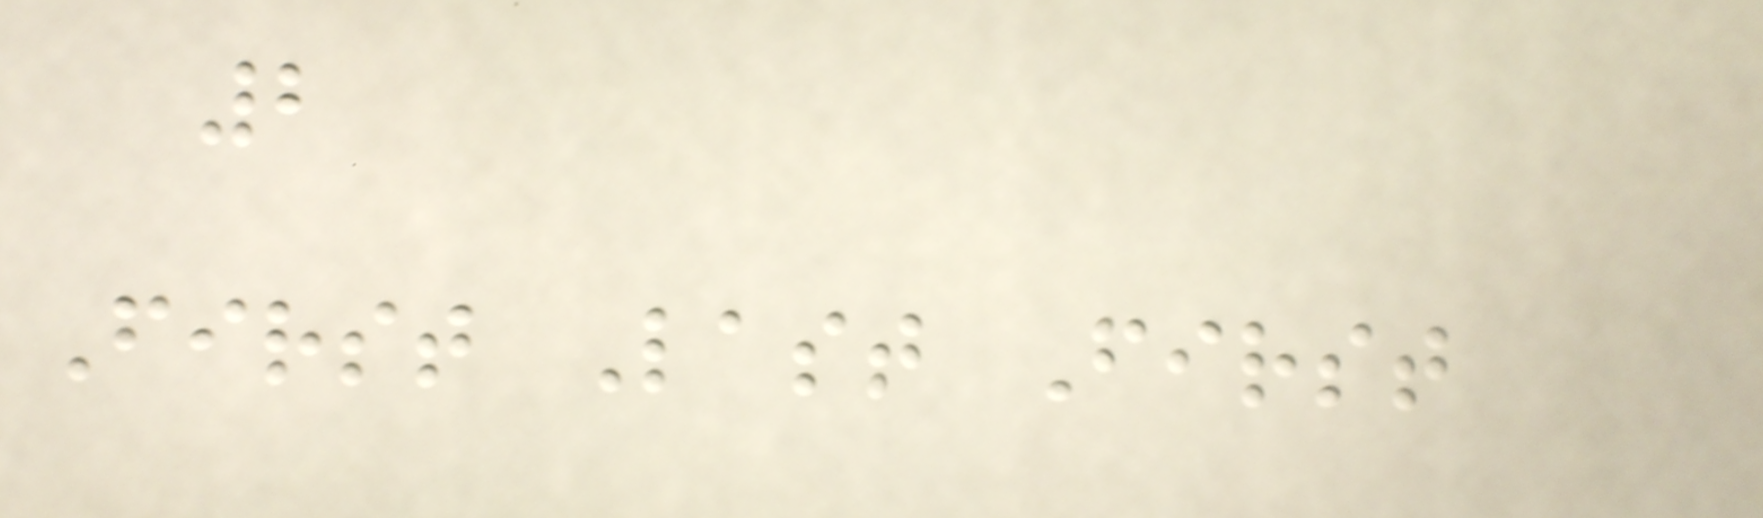2
First Last First
